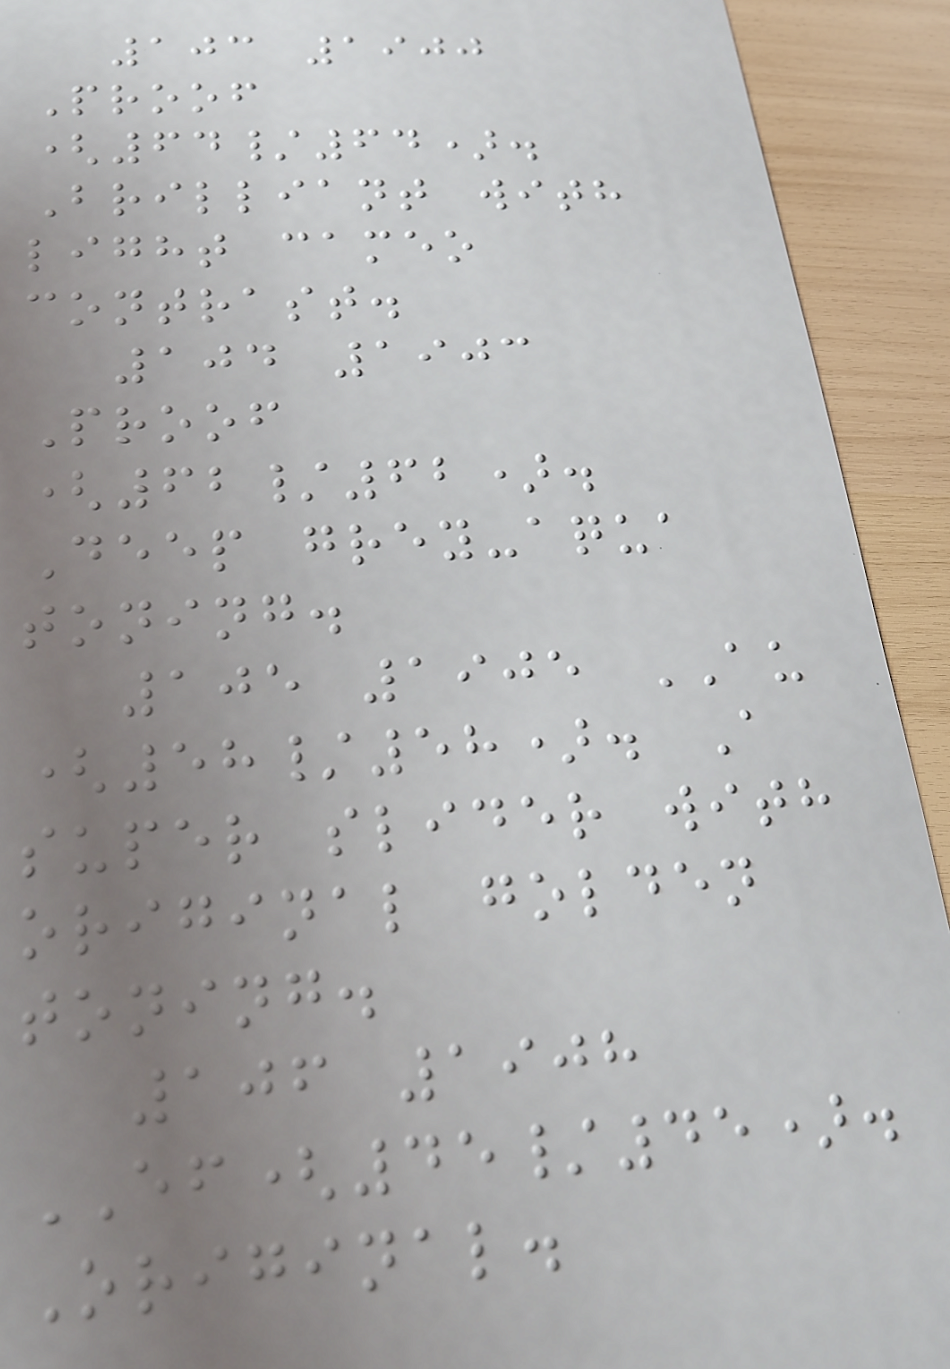103 1900
Proof
(64/64).
Brilliant with
light cameo
contrast.
104 1903
Proof
(62/62).
Deep grey-aqua
toning.
105 1905 AU
(58/58). A
super slider with
original golden
toning.
106 1908
EF(45/45).
Original.
